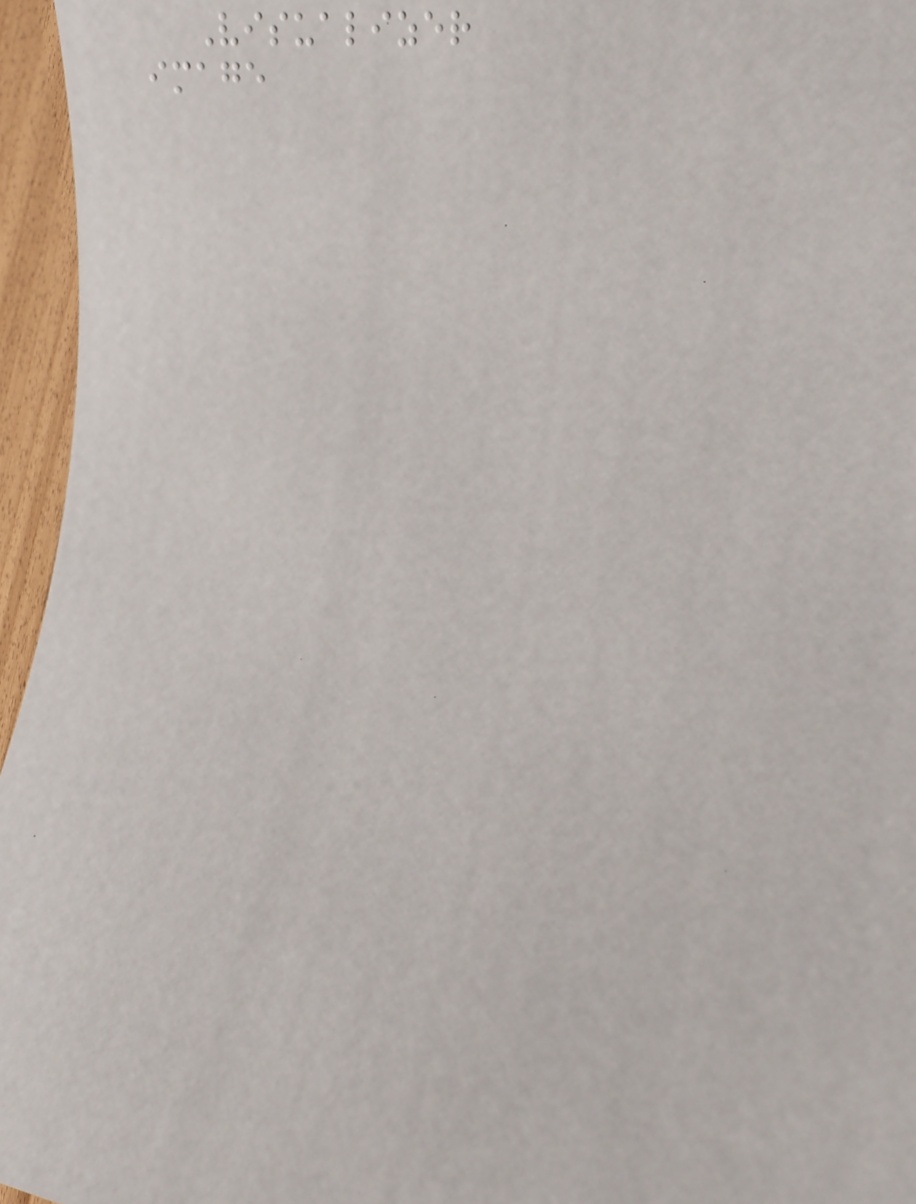Visualizer
image
